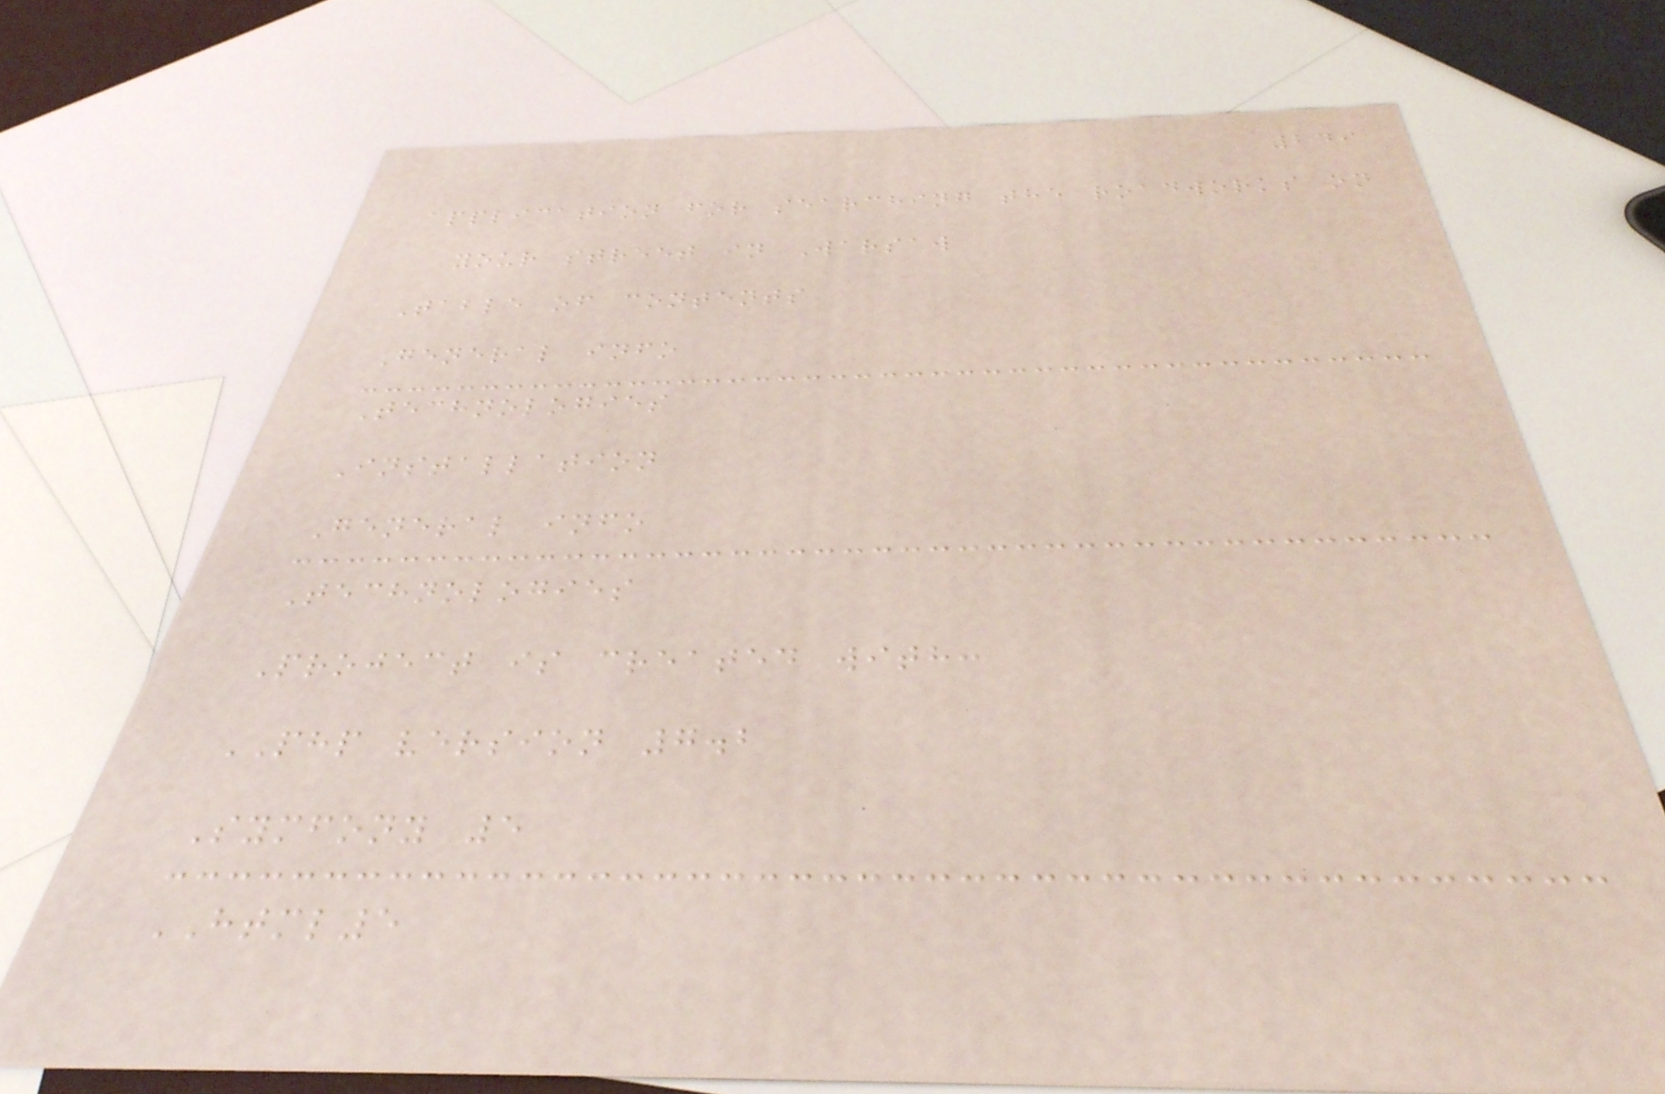249
application for searching the roadworks on
your street in Warsaw
Table of contents
General info
Technologies
Installation
General info
Technologies
Project is created with:
PHP version 7.2
Symfony 5
HTML5
